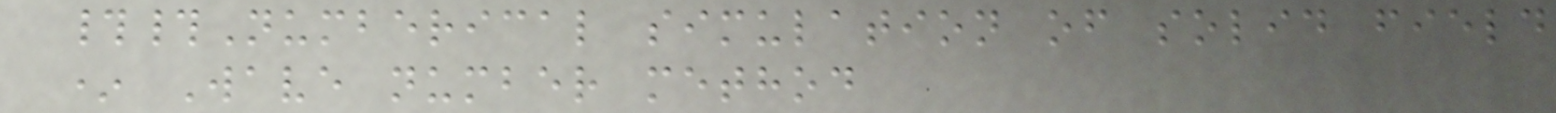##Numberical simulation of solid field
* Wave number method
